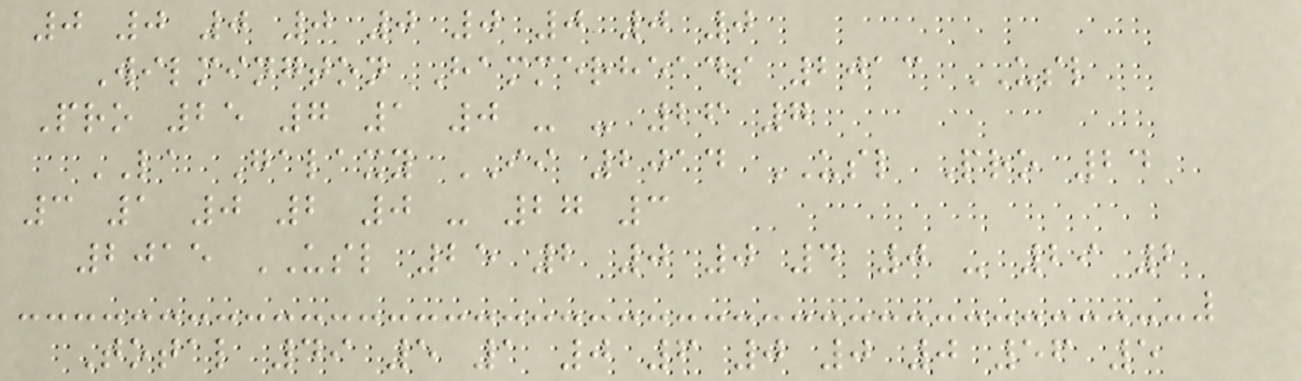0 0 0 0 0 0 0 0 0
Wilmington Hammerheads 2013 USL
Pro 25 7 1 0 - - 26 7
LA Galaxy II 2014 USL Pro 24
3 1 0 2 0 - 27 3
2015 USL 25 2 0 0 4 0 - 29 2
Total 49 5 1 0 6 0 0 0 56 5
